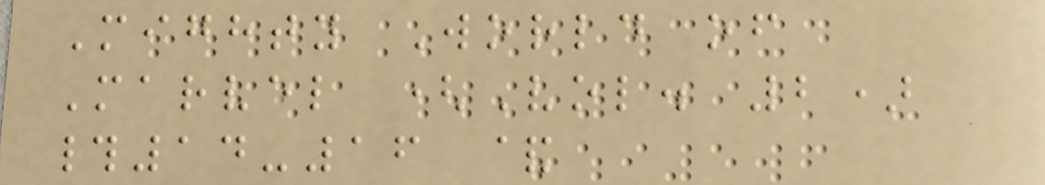Mighty World of
Marvel (Vol. 2)
#14-16 &
